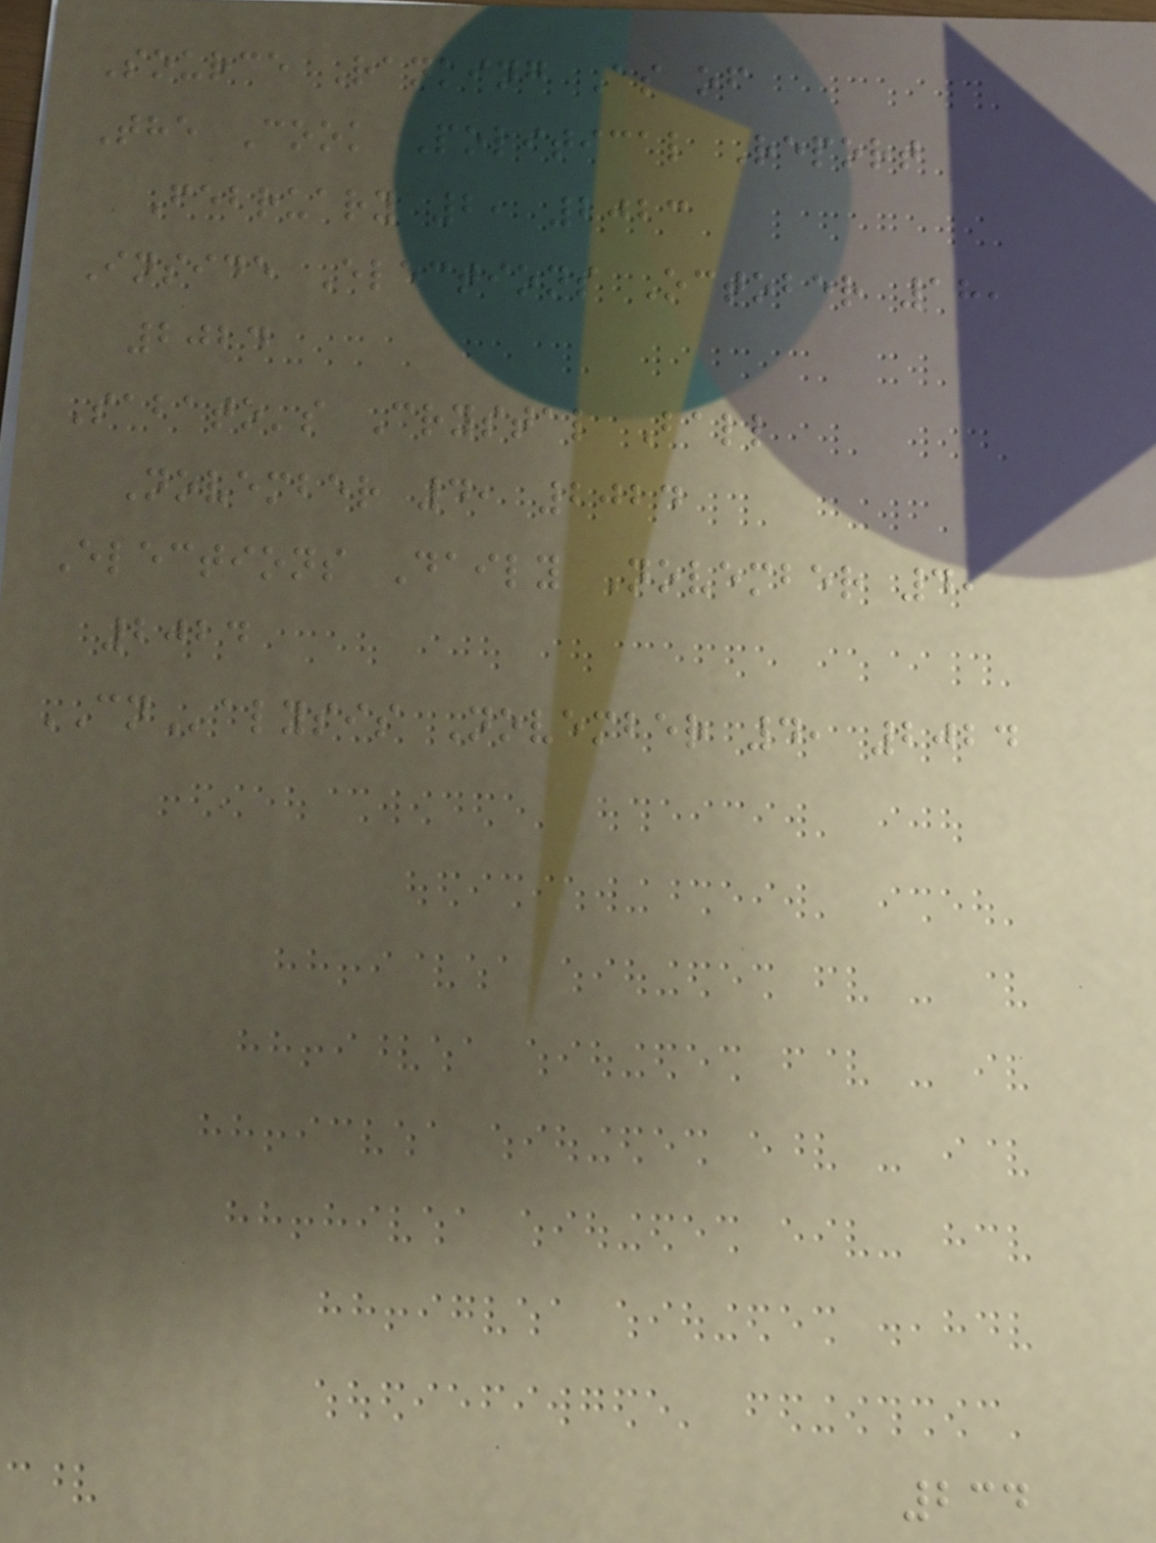Source Ranking As of
The Cook Political Report
February 2, 2023
Inside Elections October 18,
2024
Sabato's Crystal Ball
November 4, 2024
Elections Daily November 4,
2024
CNalysis November 4, 2024
234
